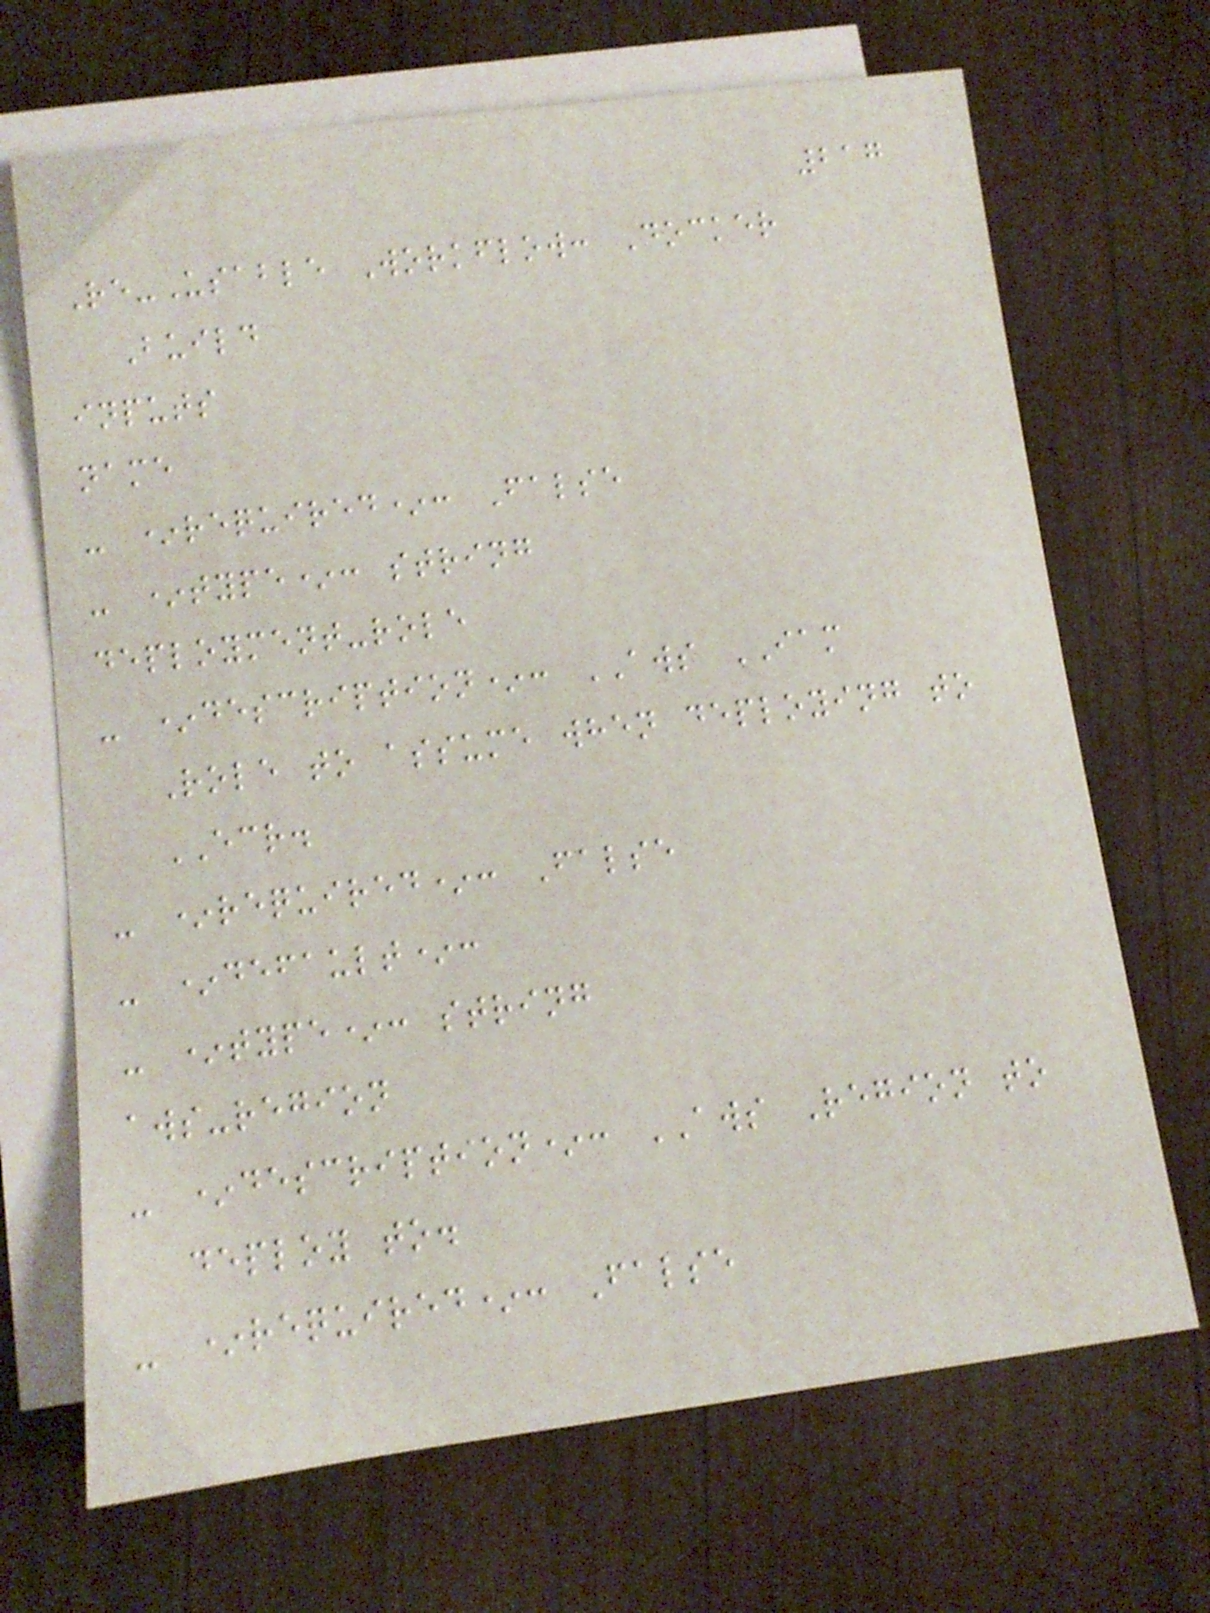217
Re-Usable Workflow: Docker
Build
inputs
name
- *required*: False
- *type*: string
deployment-role
- *description*: AWS IAM
Role to assume when deploying to
ECR.
- *required*: False
- *default*:
- *type*: string
aws-region
- *description*: AWS Region to
deploy to.
- *required*: False
